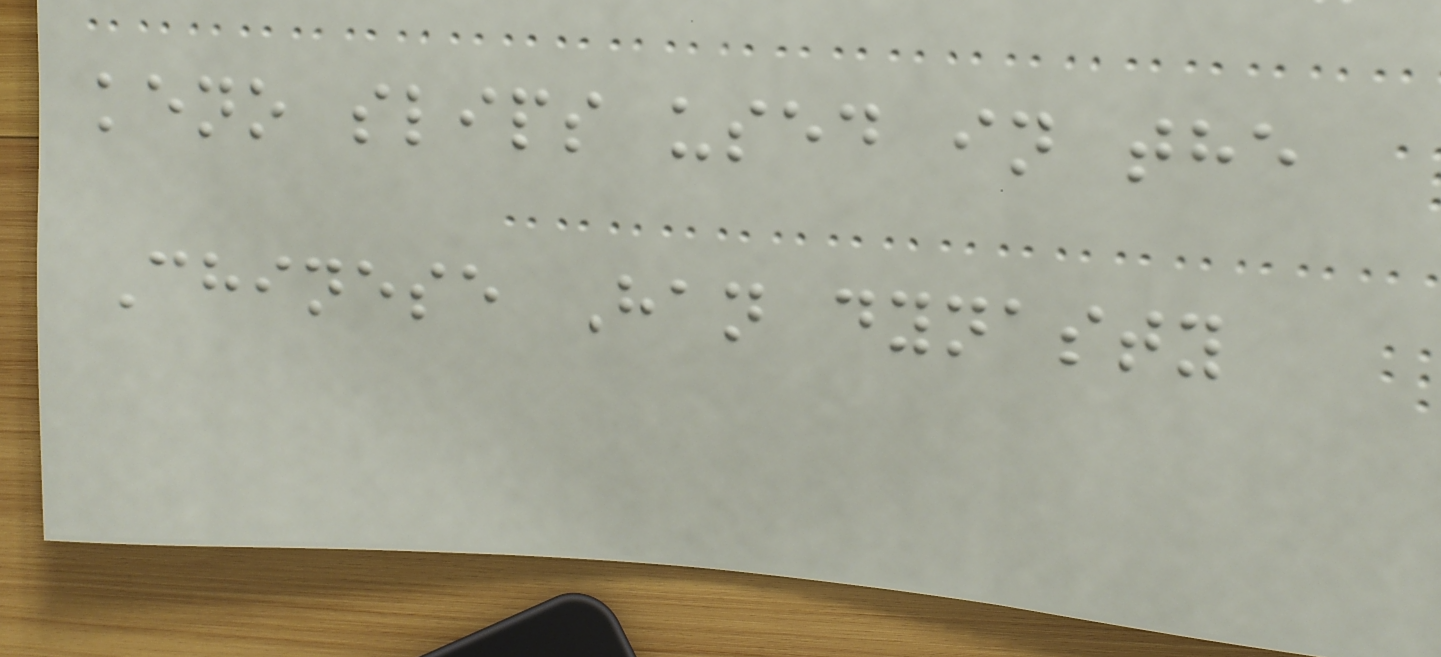keno slips used in the
Chinese Han dynasty
